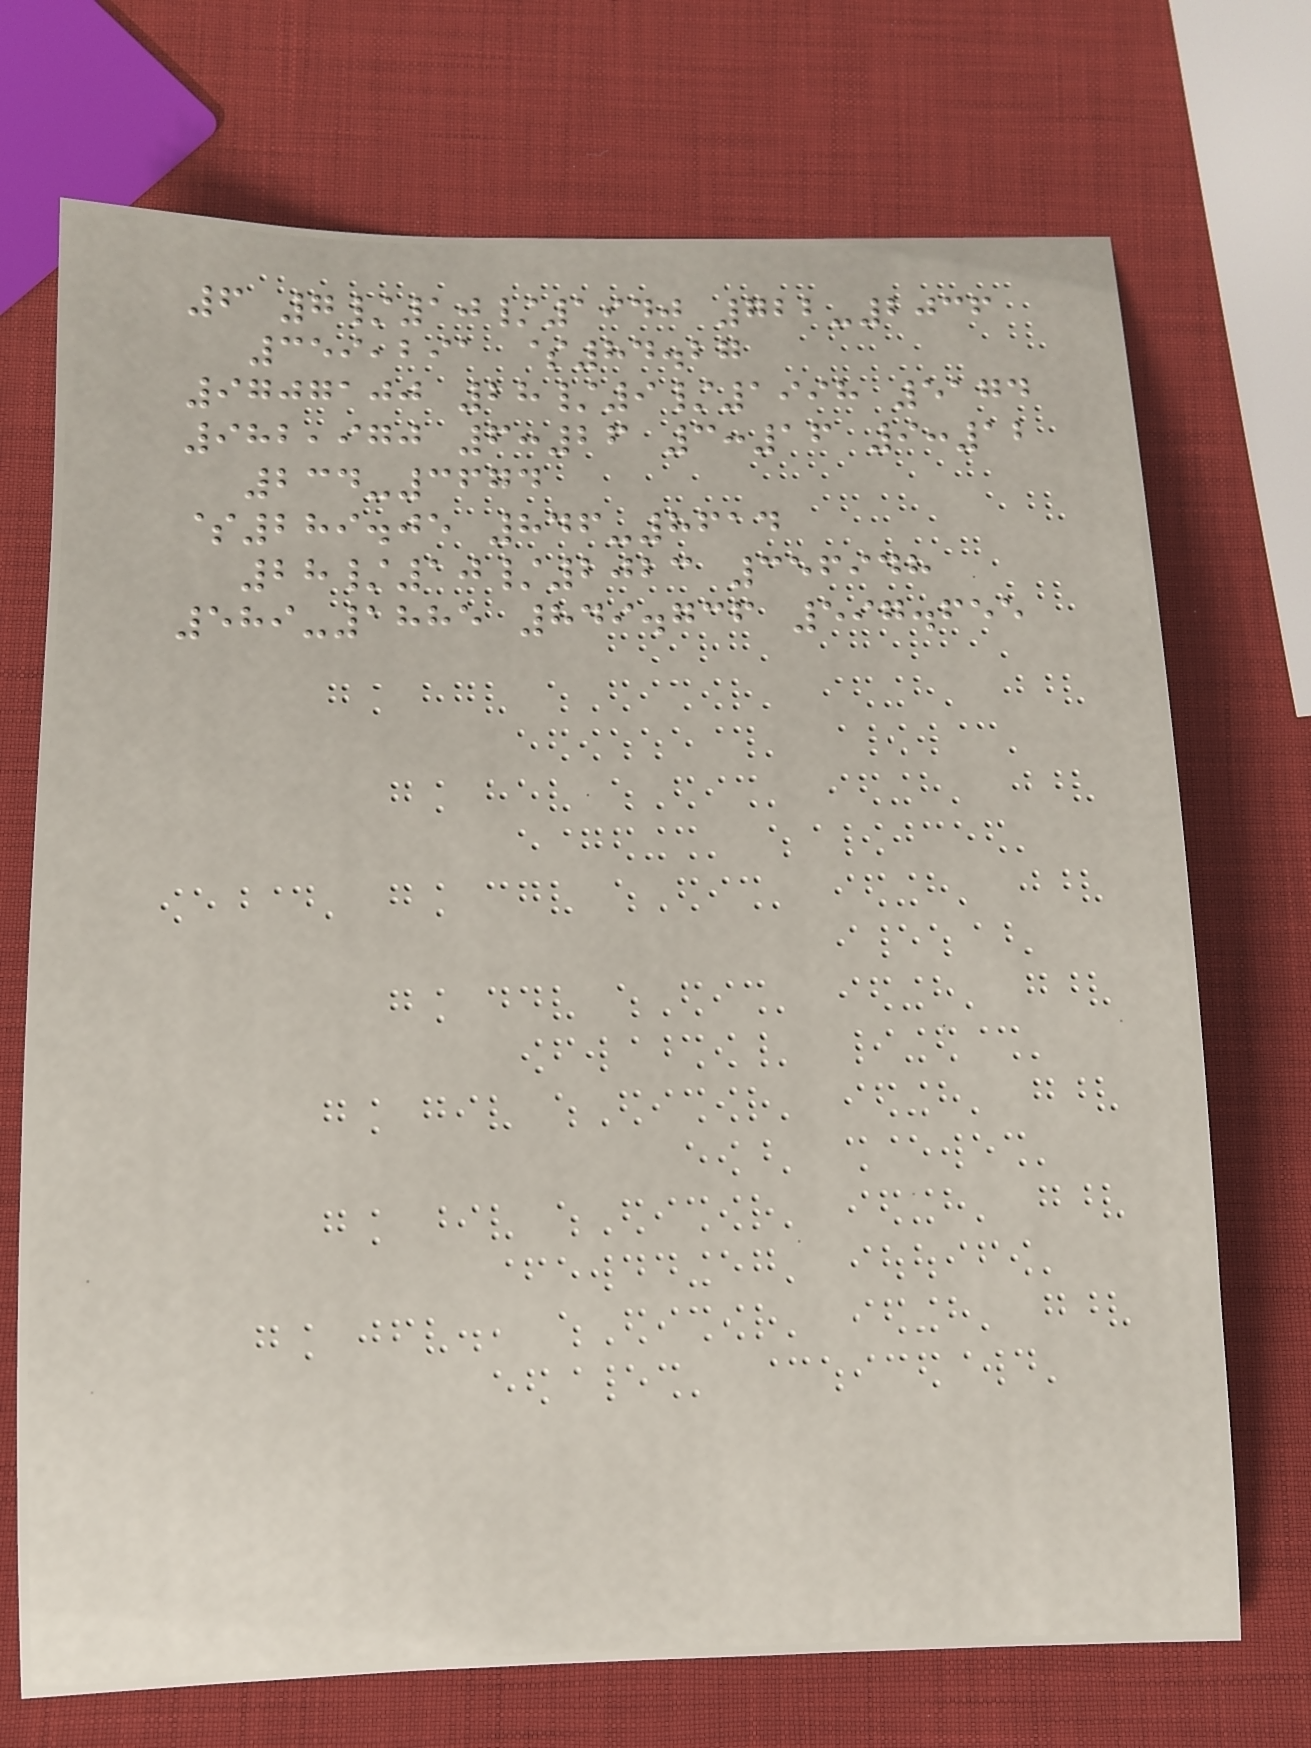6 7/10/1940 722-2036
359,291 $84.27
9707100 28/9/1998 5174
982,970 6:26 3:16 9:12
234-3674
$289.05 846-8614
28/10/2023 356948
589-1885 849.736 597.655
